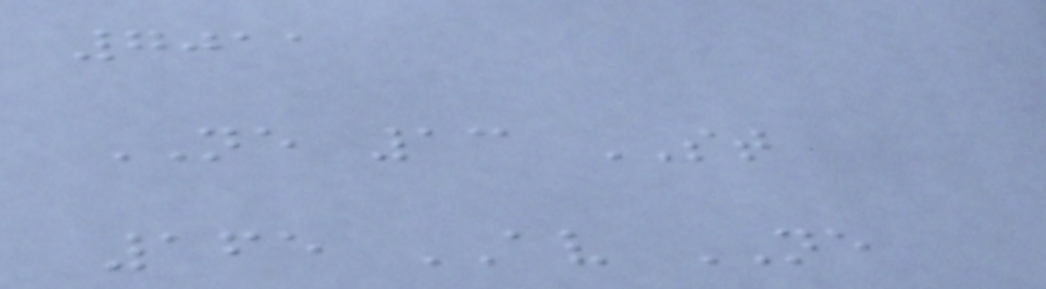7011
NE 13 ST
165 AV NE
